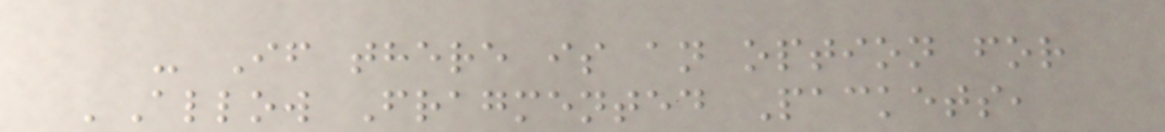- If there is an option for
'Allow Fragmented Packets,
